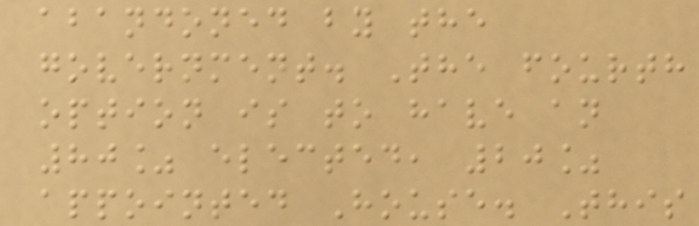abandoned by the
government. The fourth
option is to have an
80% elected, 20%
appointed House. This
